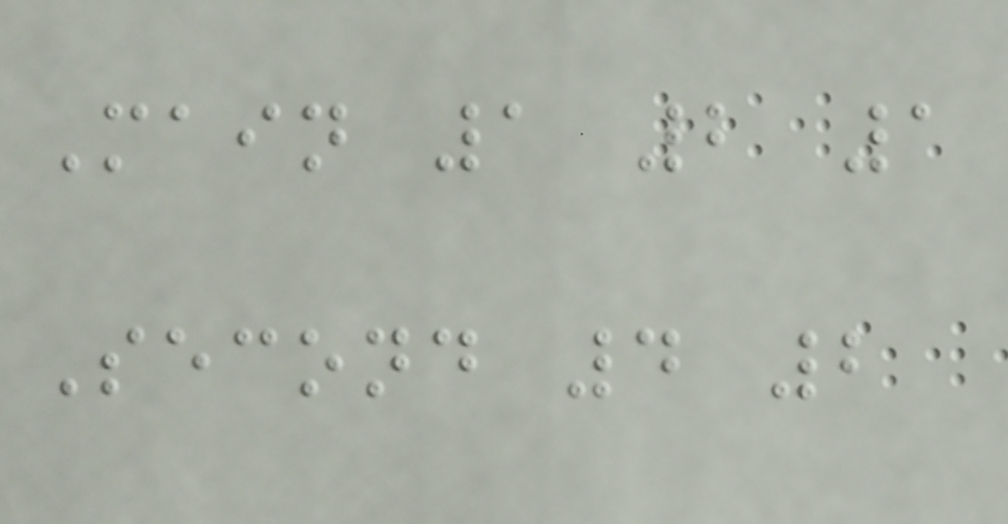Main 1 2 1
Second 4 2
